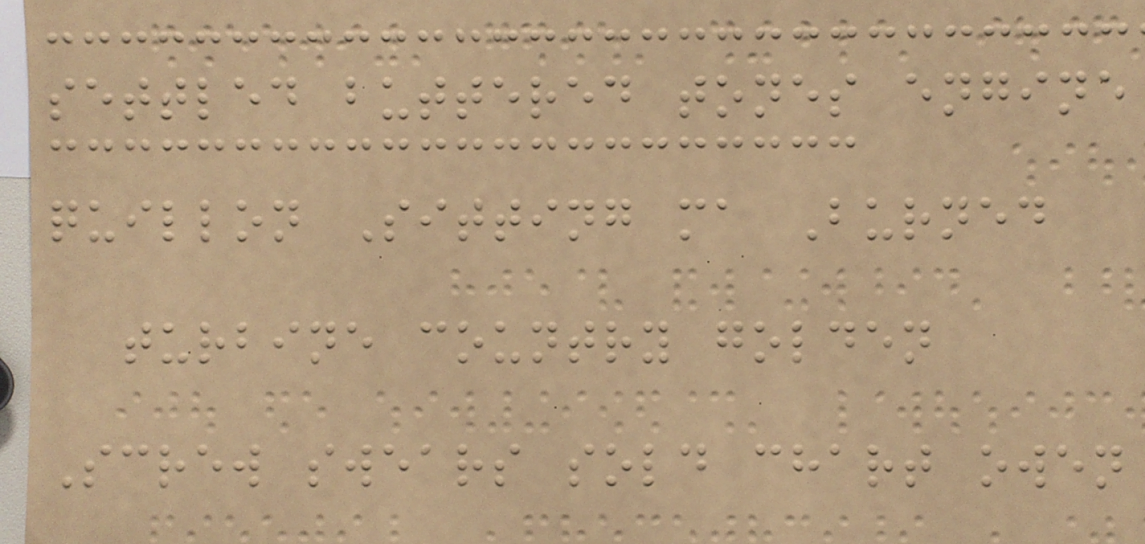settled buttered tones engine
quillon Sitting ma Burned
turbine country golden
Screw swears sold chart owen
